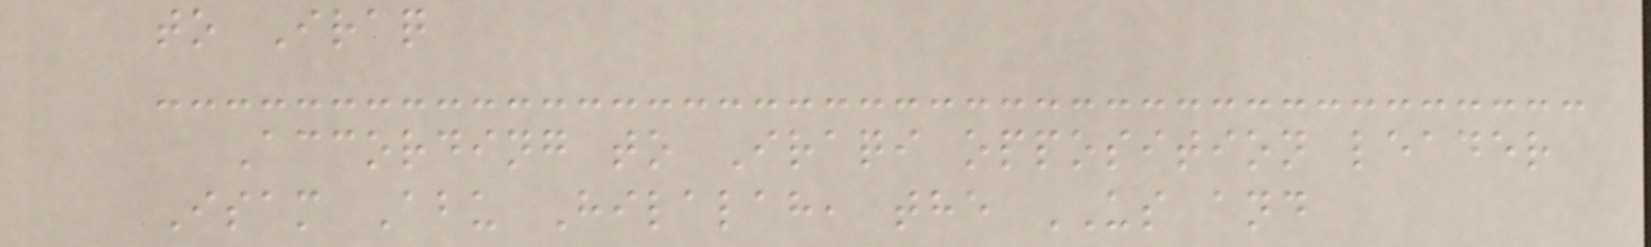to Iraq
According to Iraqi opposition leader
Isam Abu Hilalah, the US and
